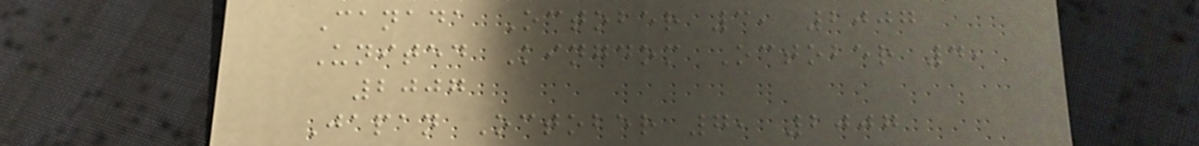Canada October 3, 2007
United Kingdom October 4,
2007
Japan October 7, 2007
